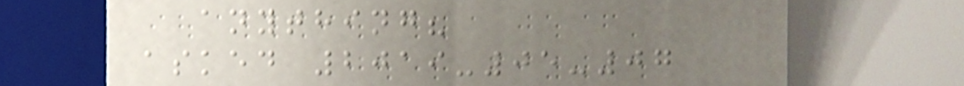anything?
asked 2019-05-07
